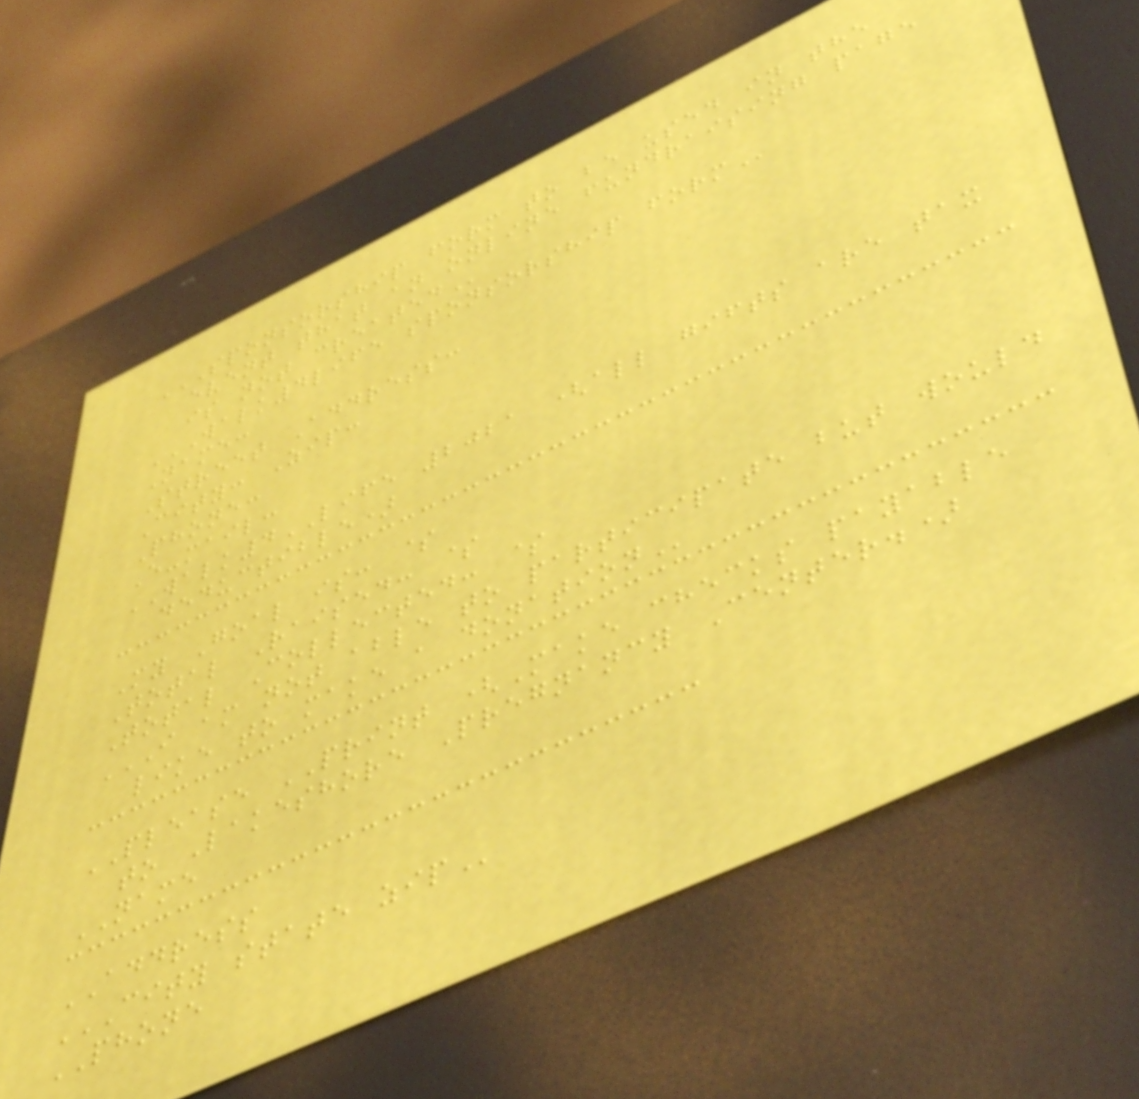SPONSORSHIP FORM TO BE USED IN THE
EVENT THAT AN ONLINE FUNDRAISING PAGE
IS NOT CREATED
WALK4LIFE SPONSORSHIP FORM
Name:
Street Address:
City: Zip:
Phone:
E-mail:
WALK4LIFE 2021 (all gifts are tax
deductible)
My Goal is: $
Total Raised: $
Total Collected: $
I AM NOT ABLE TO PARTICIPATE BUT WOULD
LIKE TO MAKE A DONATION
PLEASE PRINT (Make checks payable
to Lakeshore Pregnancy Center.)
NAME
ADDRESS
CITY STATE ZIP
PHONE
